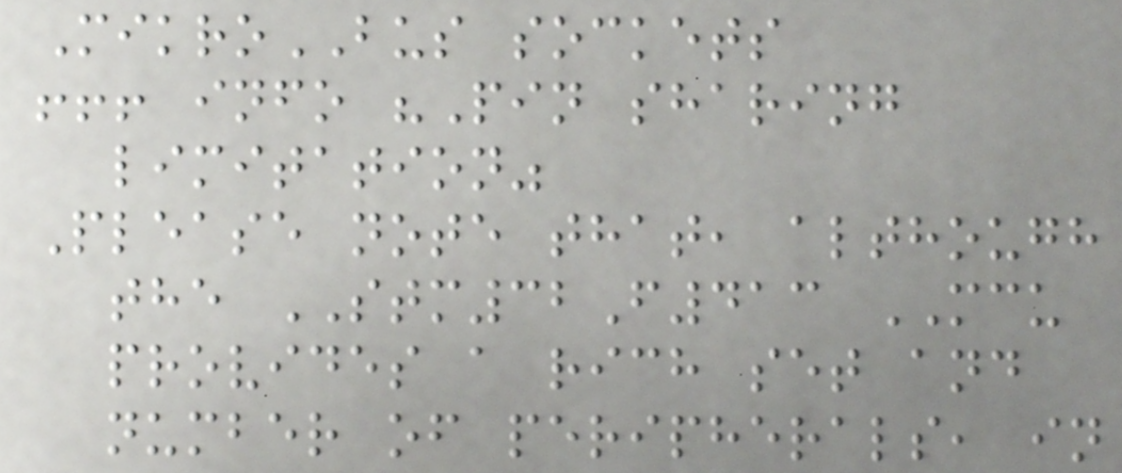MikroBUS sockets
!!! info "Pin sharing
limitation"
Please note that, although
the STM32F413 MCU
provides a rich set and
number of peripherals, in
